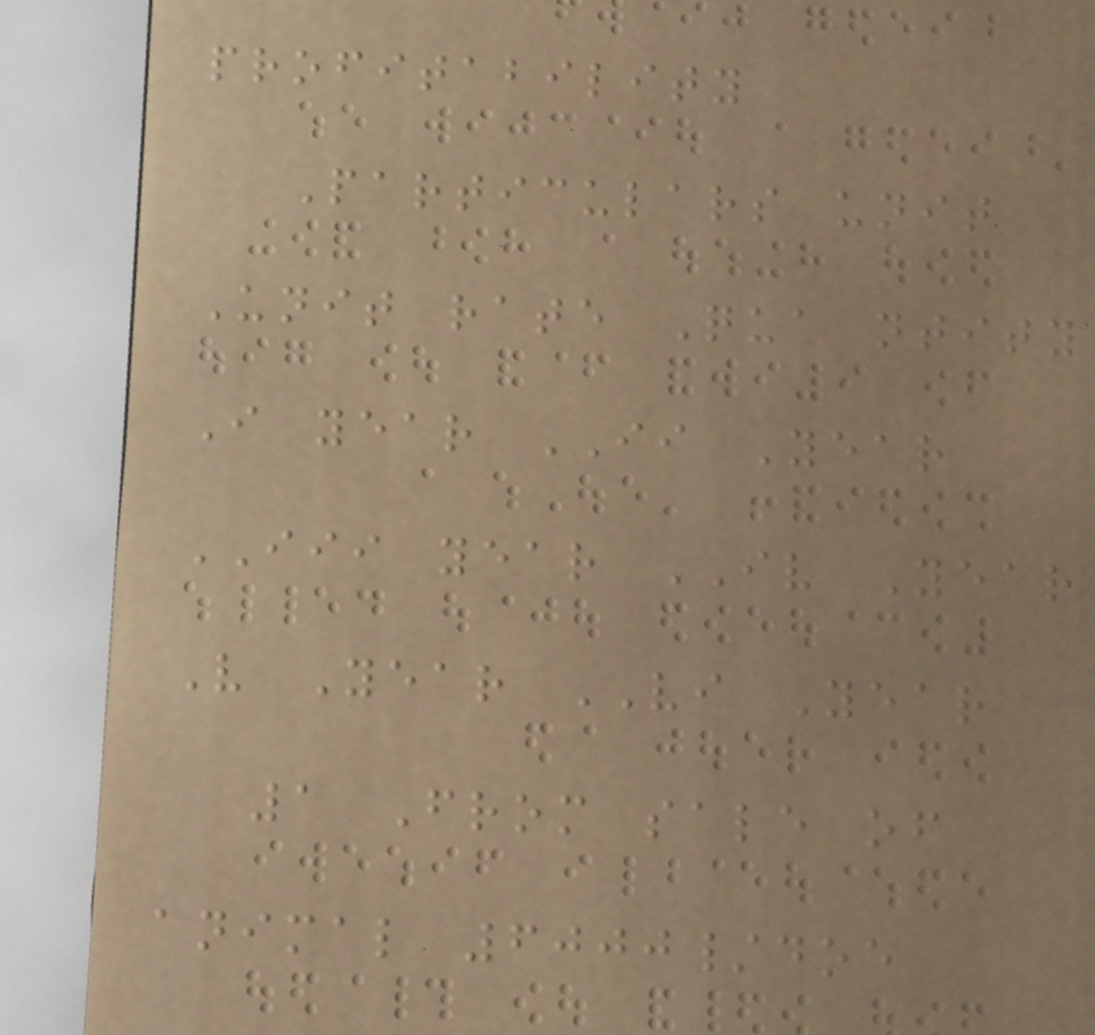profitability
Particulars unit
Unit rate Qua ntity
I year II Year
III year IV Year
V Year VI Year
1 From sale of
animal 6000/doe
